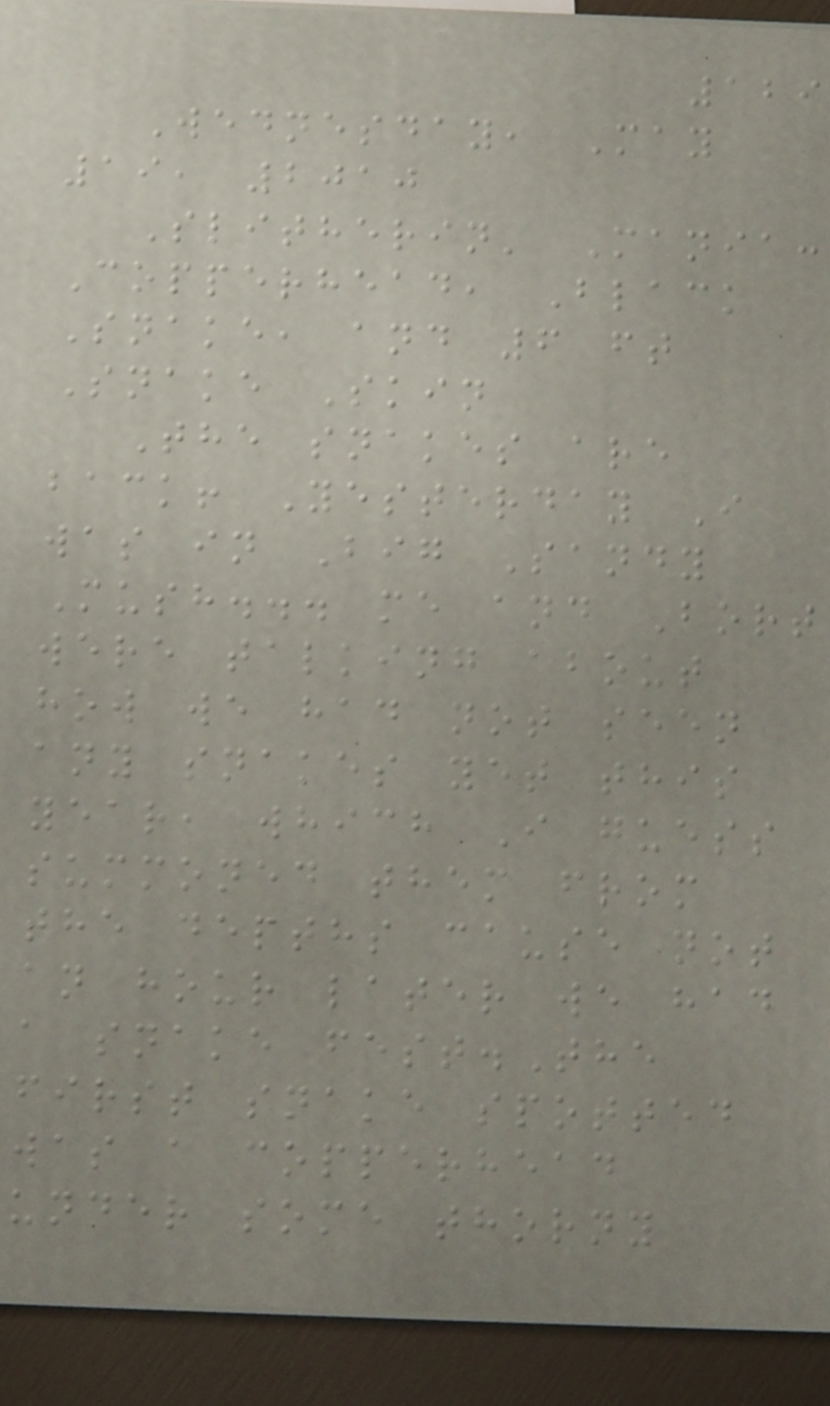129
Wednesday, May
19, 2010
Slitherin' Mania:
Copperhead, Black
Snake, and 6 ft
Snake Skin
The snakes are
back! Yesterday I
was in Big Sandy
Mush... me and Bort
were talking about
how we had not seen
any snakes yet this
year, which I guess
summoned them from
the depths cause not
an hour later we had
a snake fest.The
first snake spotted
was a copperhead
under some thorny
